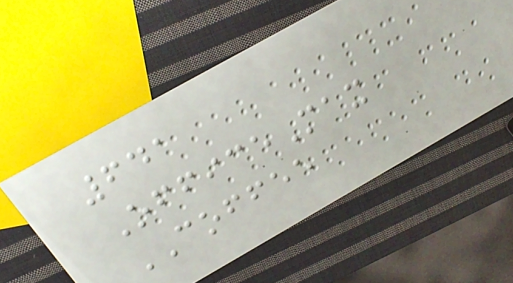641
OfficeMax
COFFEE
